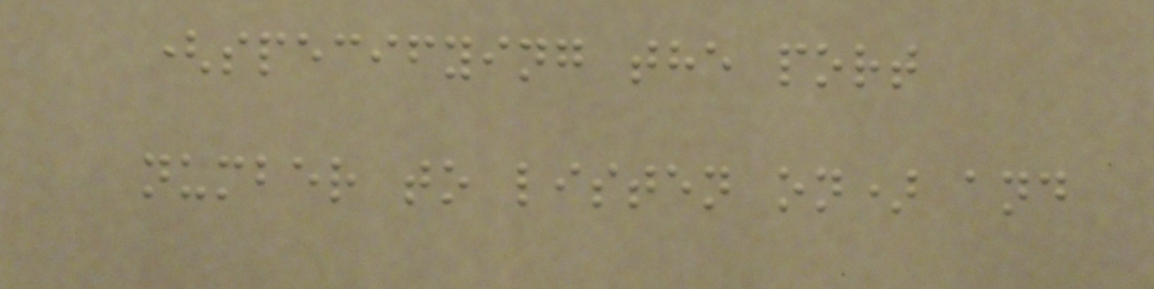(specifying the port
number to listen on) and
